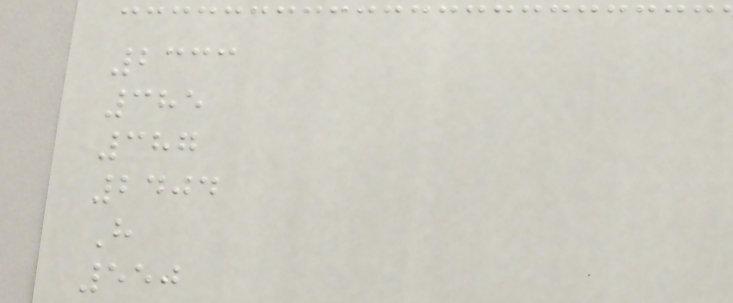2333
385
387
2404
H
550
